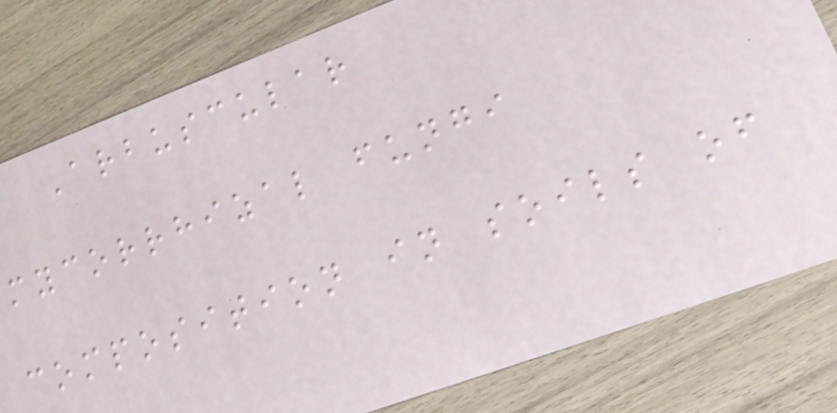Arbuscular
mycorrhizal fungi
composition in soils of
